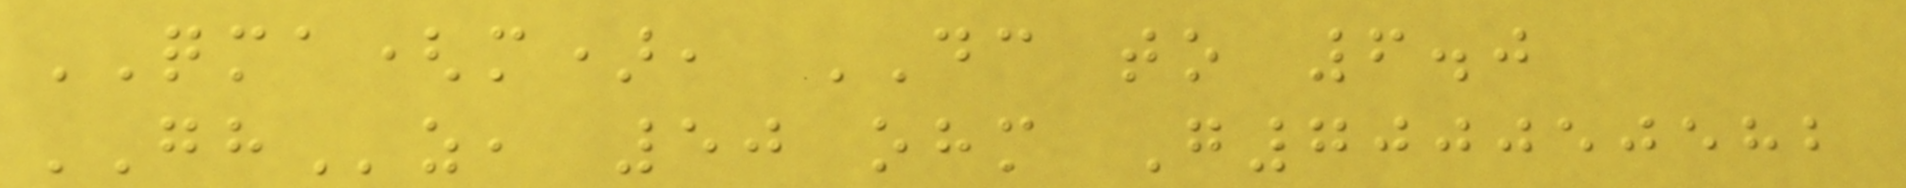QMA(m), DC to 6.0
GHz, 50 ohm G700050582
